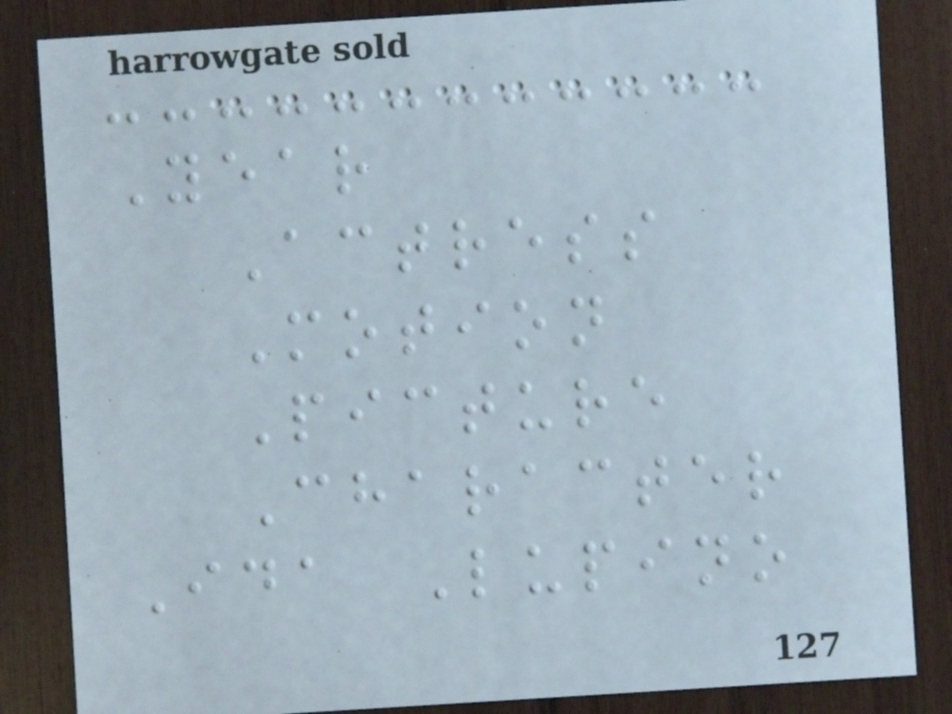Year
Actress
Motion
Picture
Character
Ida Lupino
